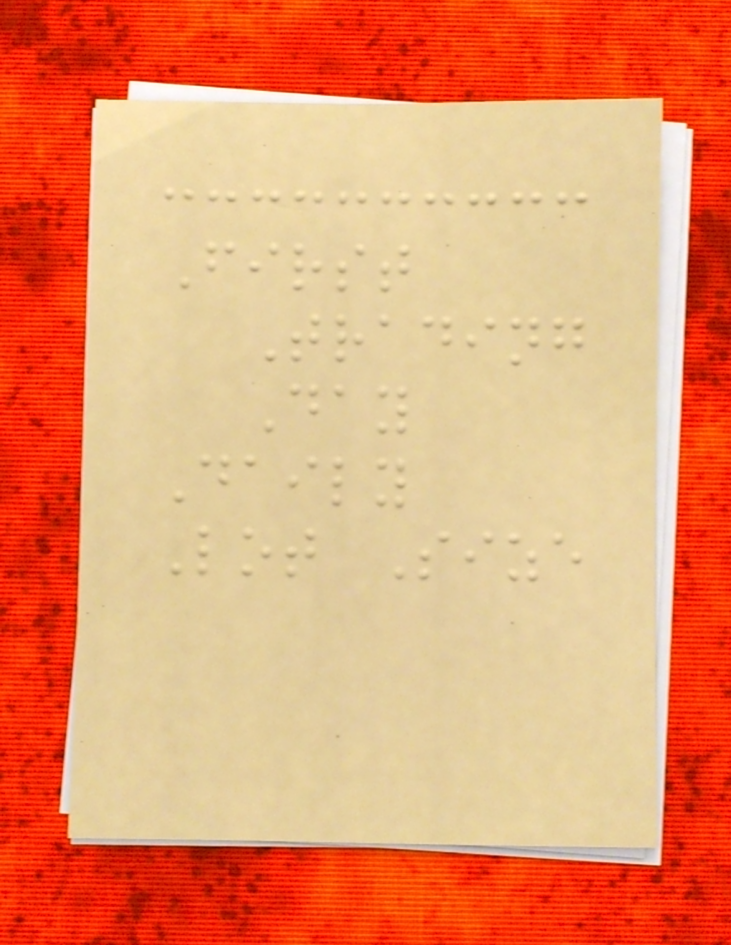First
Trading
Day
Daily
Lot Size
